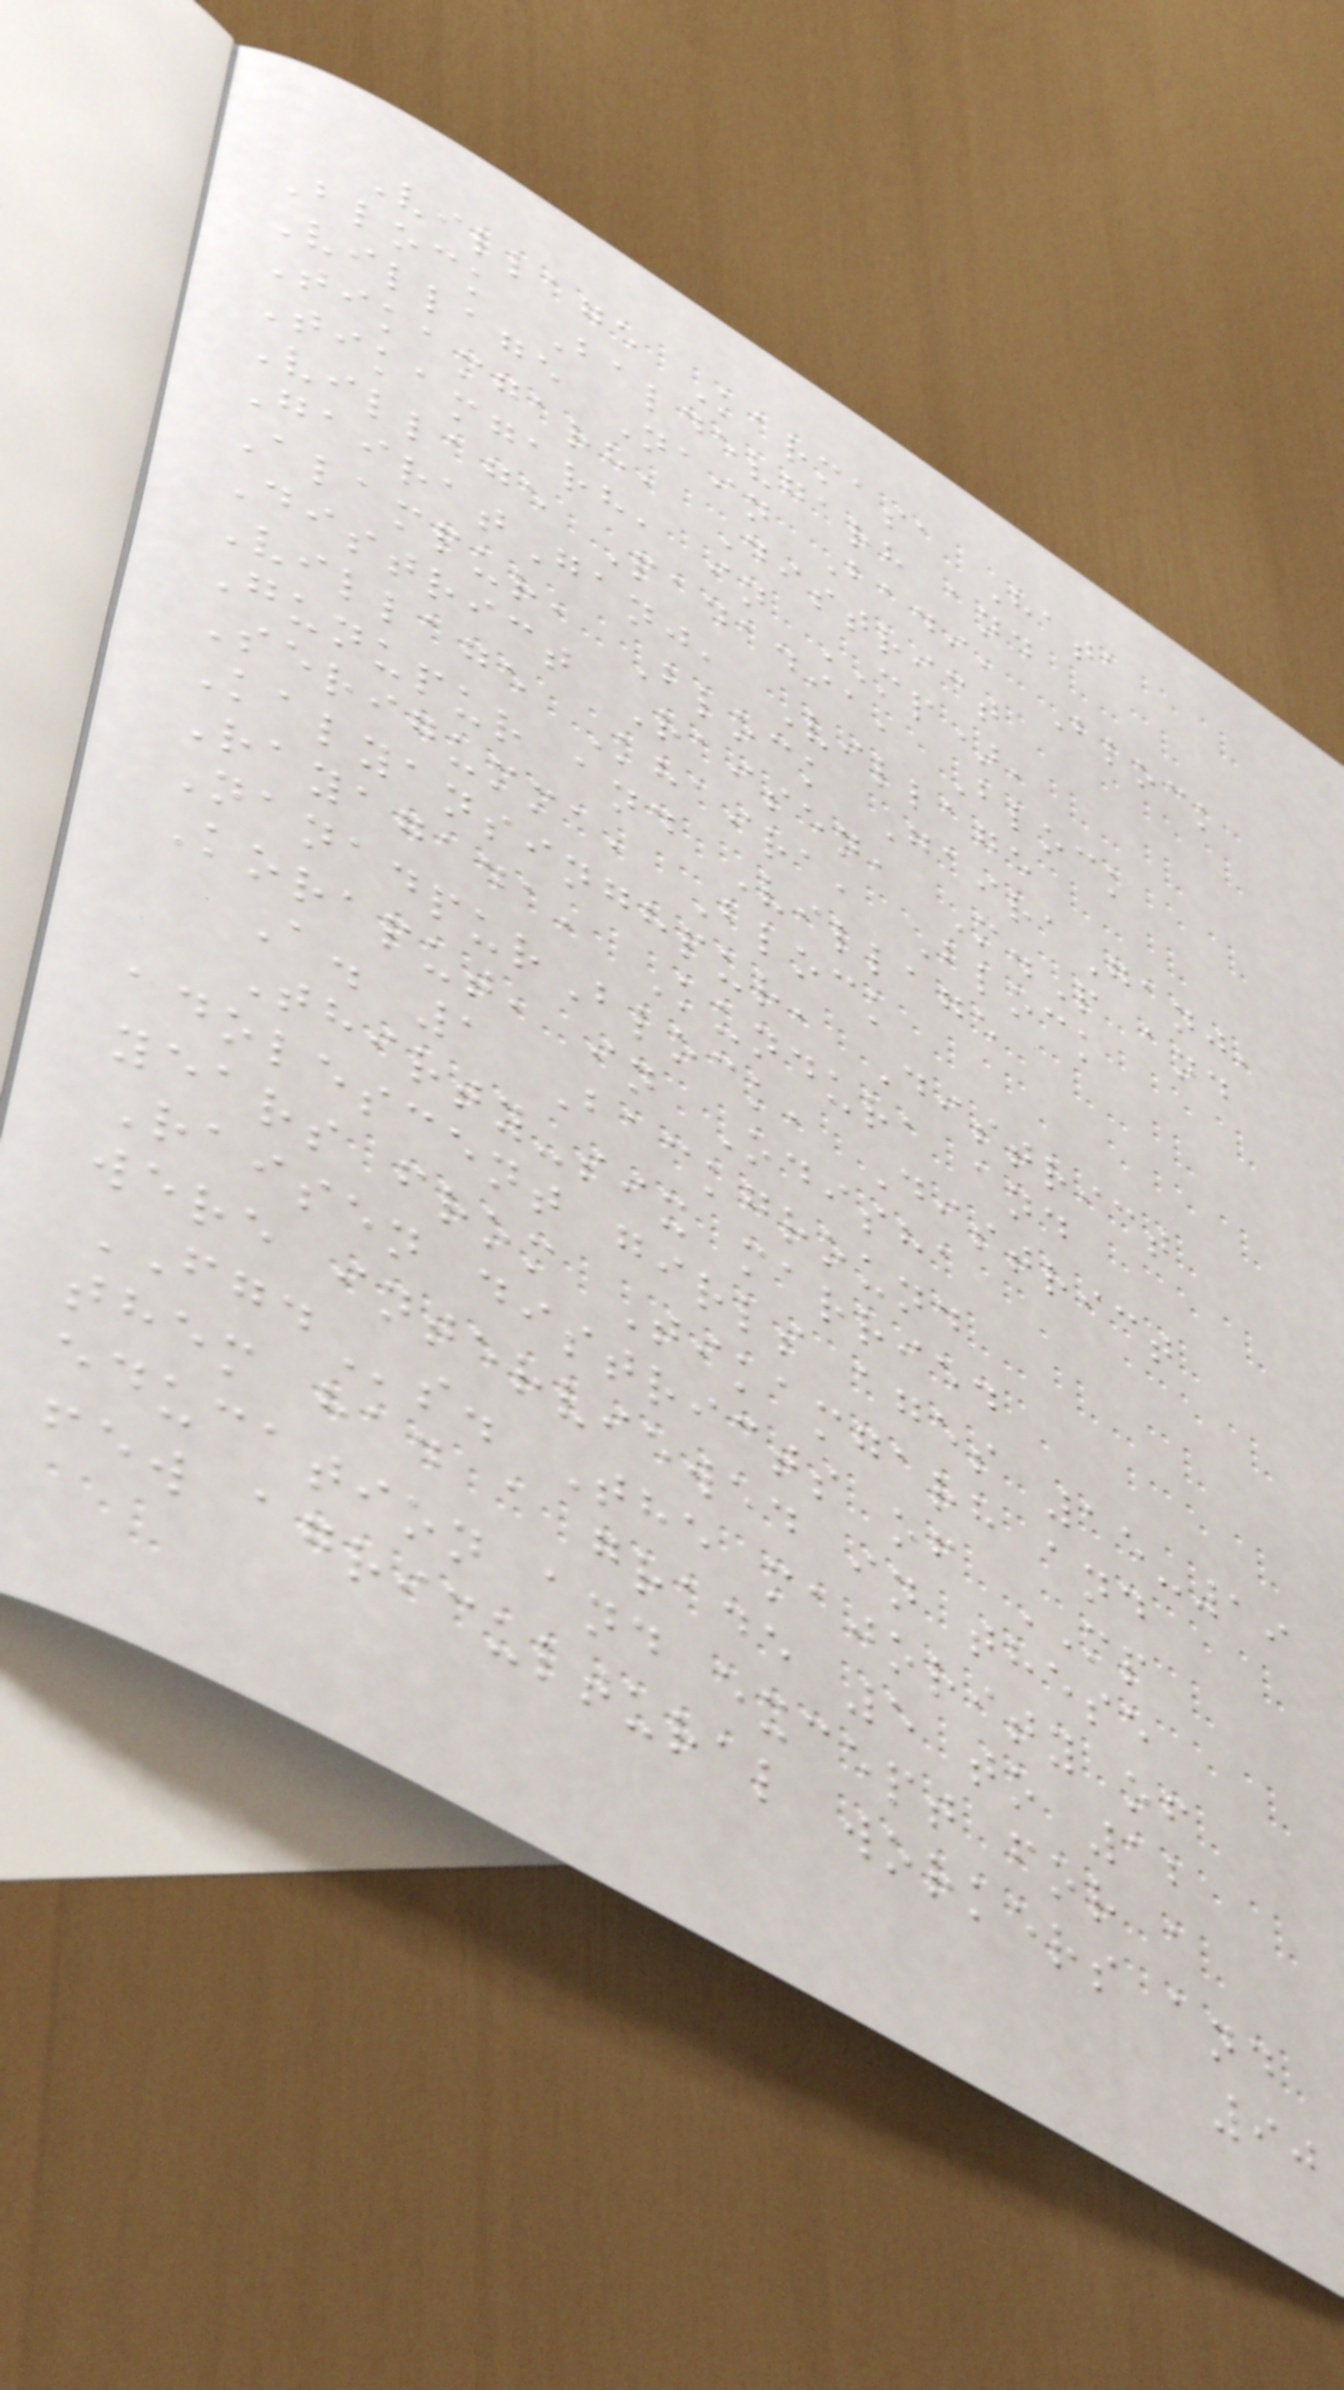Village Karmasa Hata
Block Baldevgarh and
Village Nain Badi, Block
Tikamgarh, District
Tikamgarh, in MP),
Village Padadia, Block
GairatGanj, Village
Alampur, Block GairaGanj,
District Raisen, M.P and
Village Khaira, Block
Gunupur and Village
Serigumma, Block
Kalyansinghpur, District
Rayagada, Kundura and
NanadpurBlock, District
Koraput, in Odisha
A. 1 Background
Thirty-six married
adolescent girls ages 15-19
years from Tikamgarh and
Raisen districts of MP
were interviewed in these
FGDs. The majority of
them had a grade 5 to 12
education and except for a
few agricultural workers and
90
